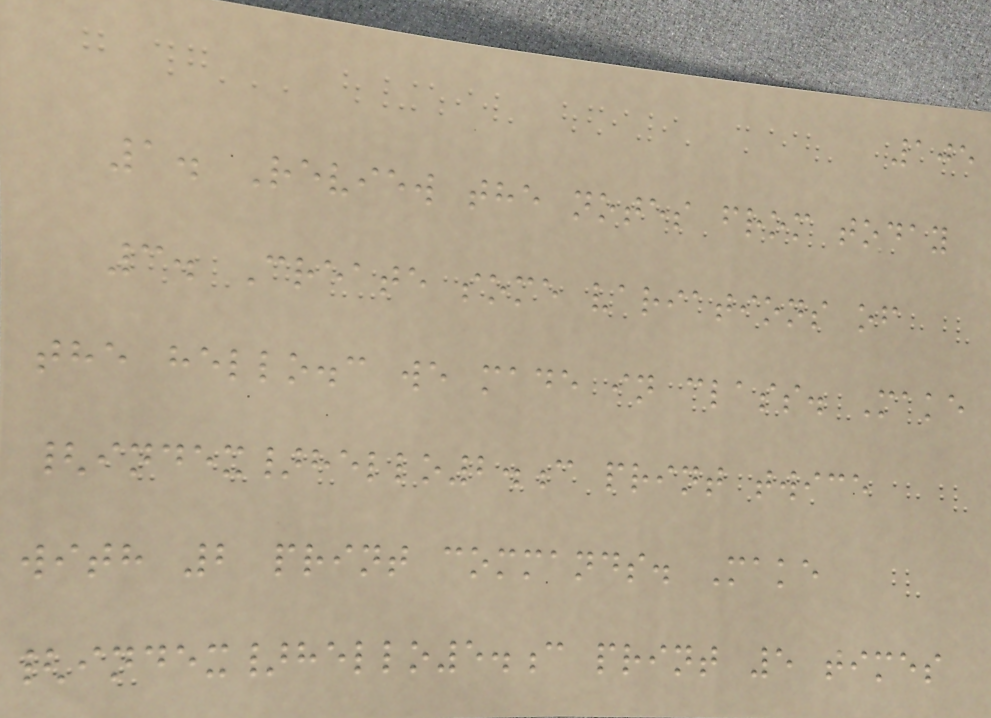105
1. Review the notes from today
3. Create some variations of
the hello.c we made in class. Make
{index}hello2.c print twice
with 2 print commands. Make
{index}hello5.c print 5 times
